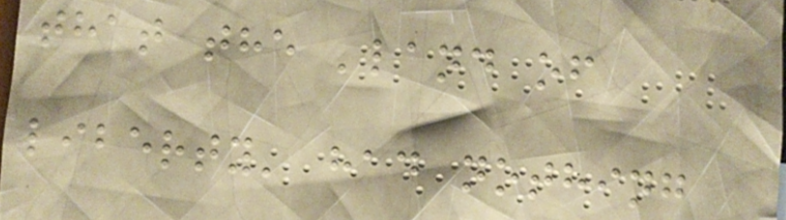that the 'land of
liberty' had nothing
